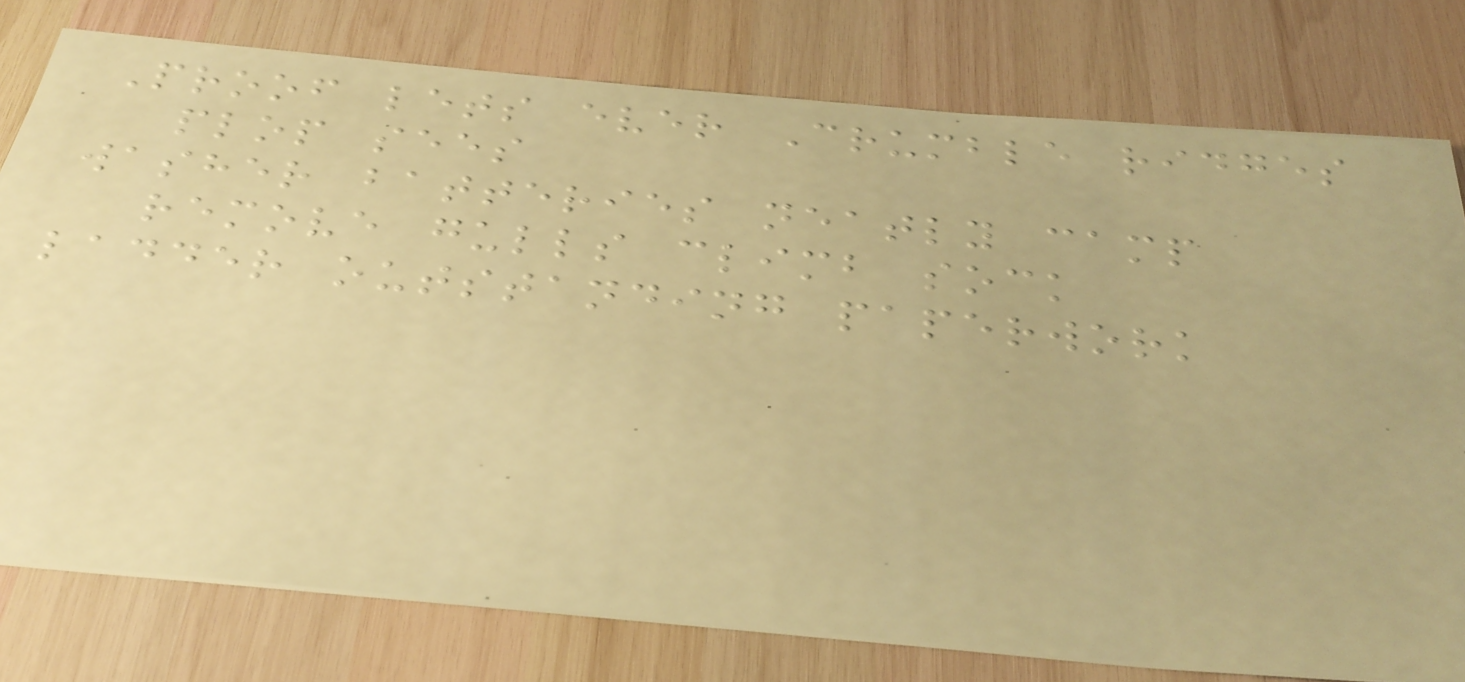Proof lets ever Crumble ridges
plop sees
washer batteries neatly camp
remove gulls climb sock
ladder outstanding paperwork
